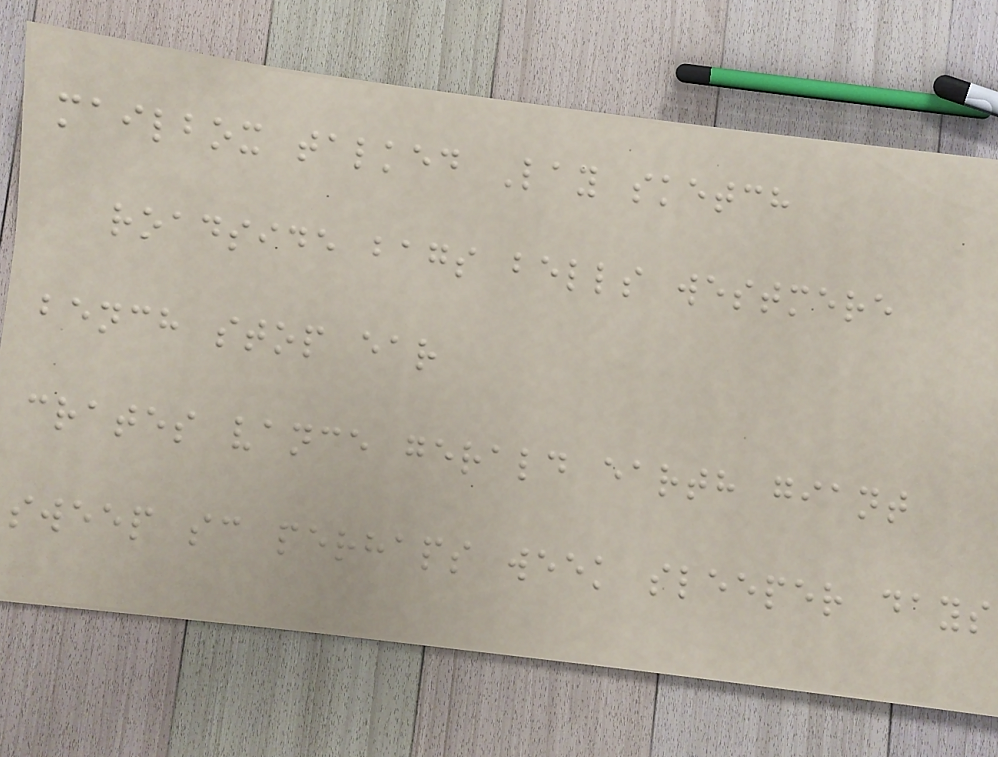mailbox talked Lay sketch
roadside bags bells westmere
bench stop ear
crates vance gerald earth giant
sweep sc perhaps week sleeper days
